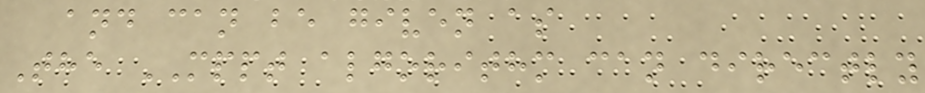and can be given as
The MPPT algorithm can directly
